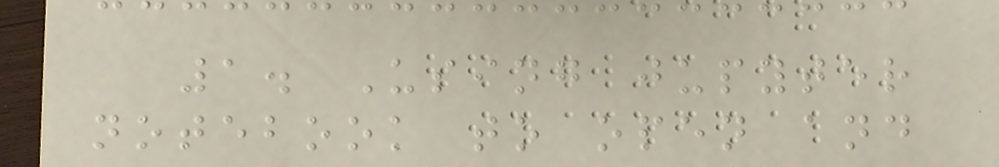1. Using jupyter
notebook to open and
